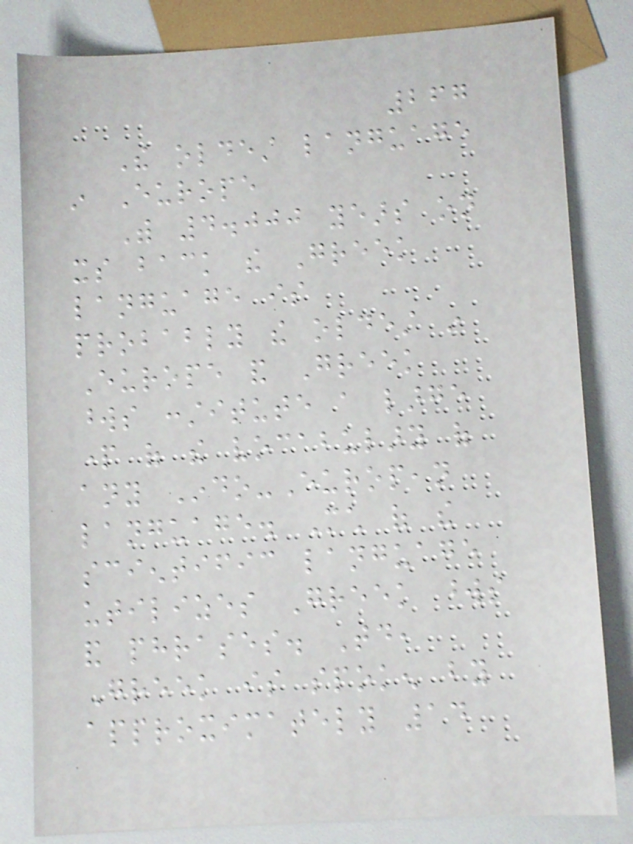267
The oldest language
in Europe
With 4.000 years on
its back the Greek
language is
probably the oldest in
Europe and Greek
words constitute a large
part of the vocabulary of
any Indo-European
language. Much of the
scientific language
utilizes Greek words
and phrases. Today,
Greek is spoken by
approximately 14
